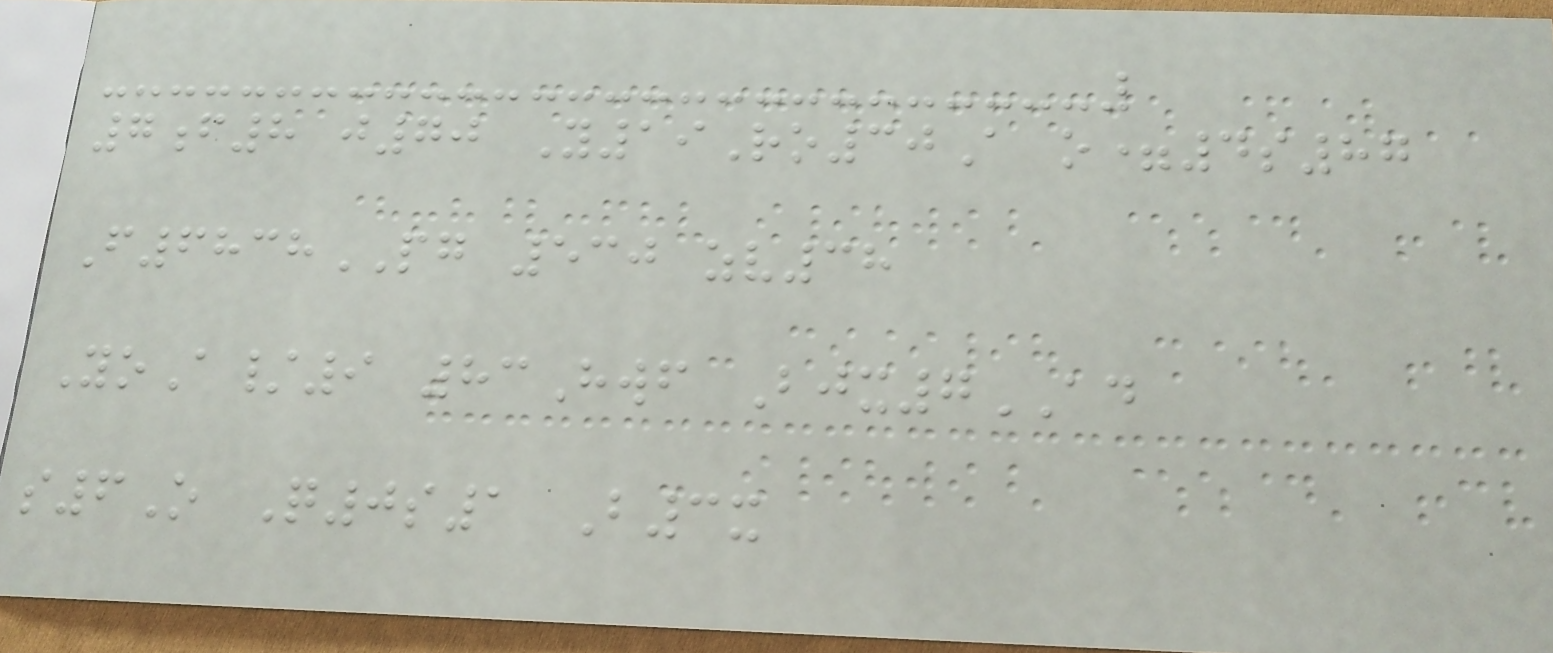7f8 j70 Y19Ro30A o=4s87
F6838PG 530 zv38
YoA/9 83Hwf Bjx7AD
s6O Q0s1 B3x
